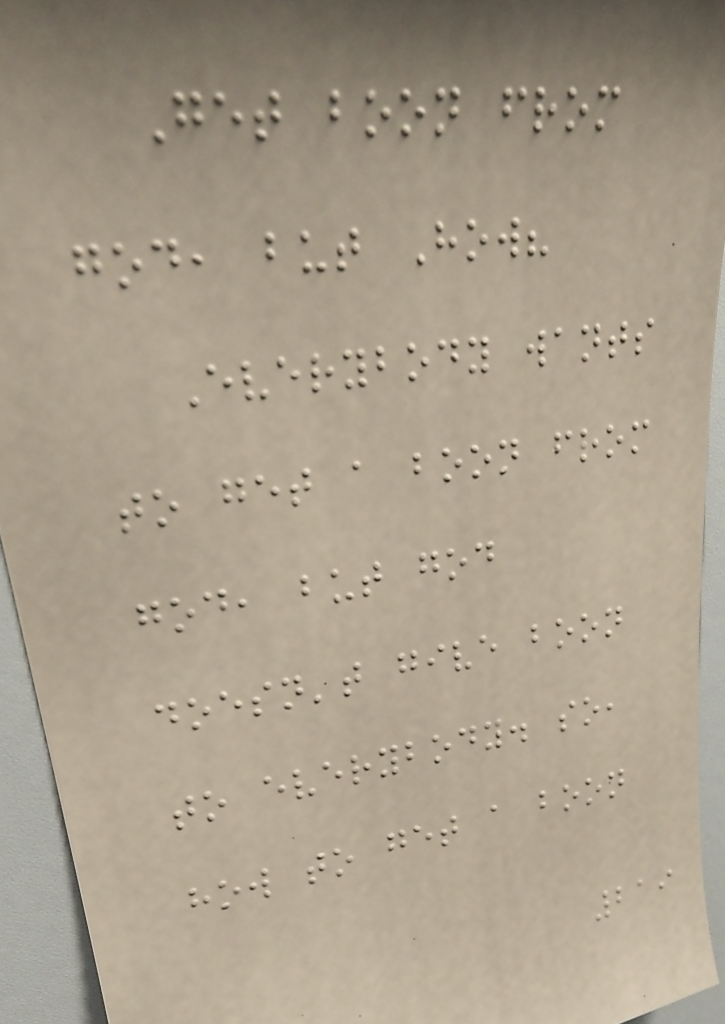Get boon from
god, but How?
Everybody wants
to get a boon from
god, but god
doesn't give boon
to everybody. so,
how to get a boon
219
